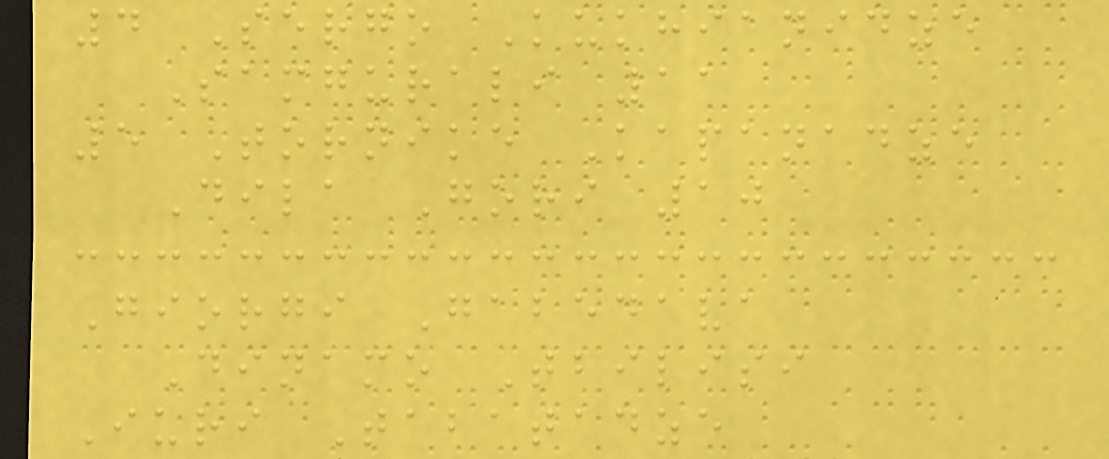4 Sergo Kukhianidze
Samgurali 11
5 Tornike Kapanadze
Dila Gori 10
Giorgi Gabedava
Dinamo Tbilisi
Iuri Tabatadze
